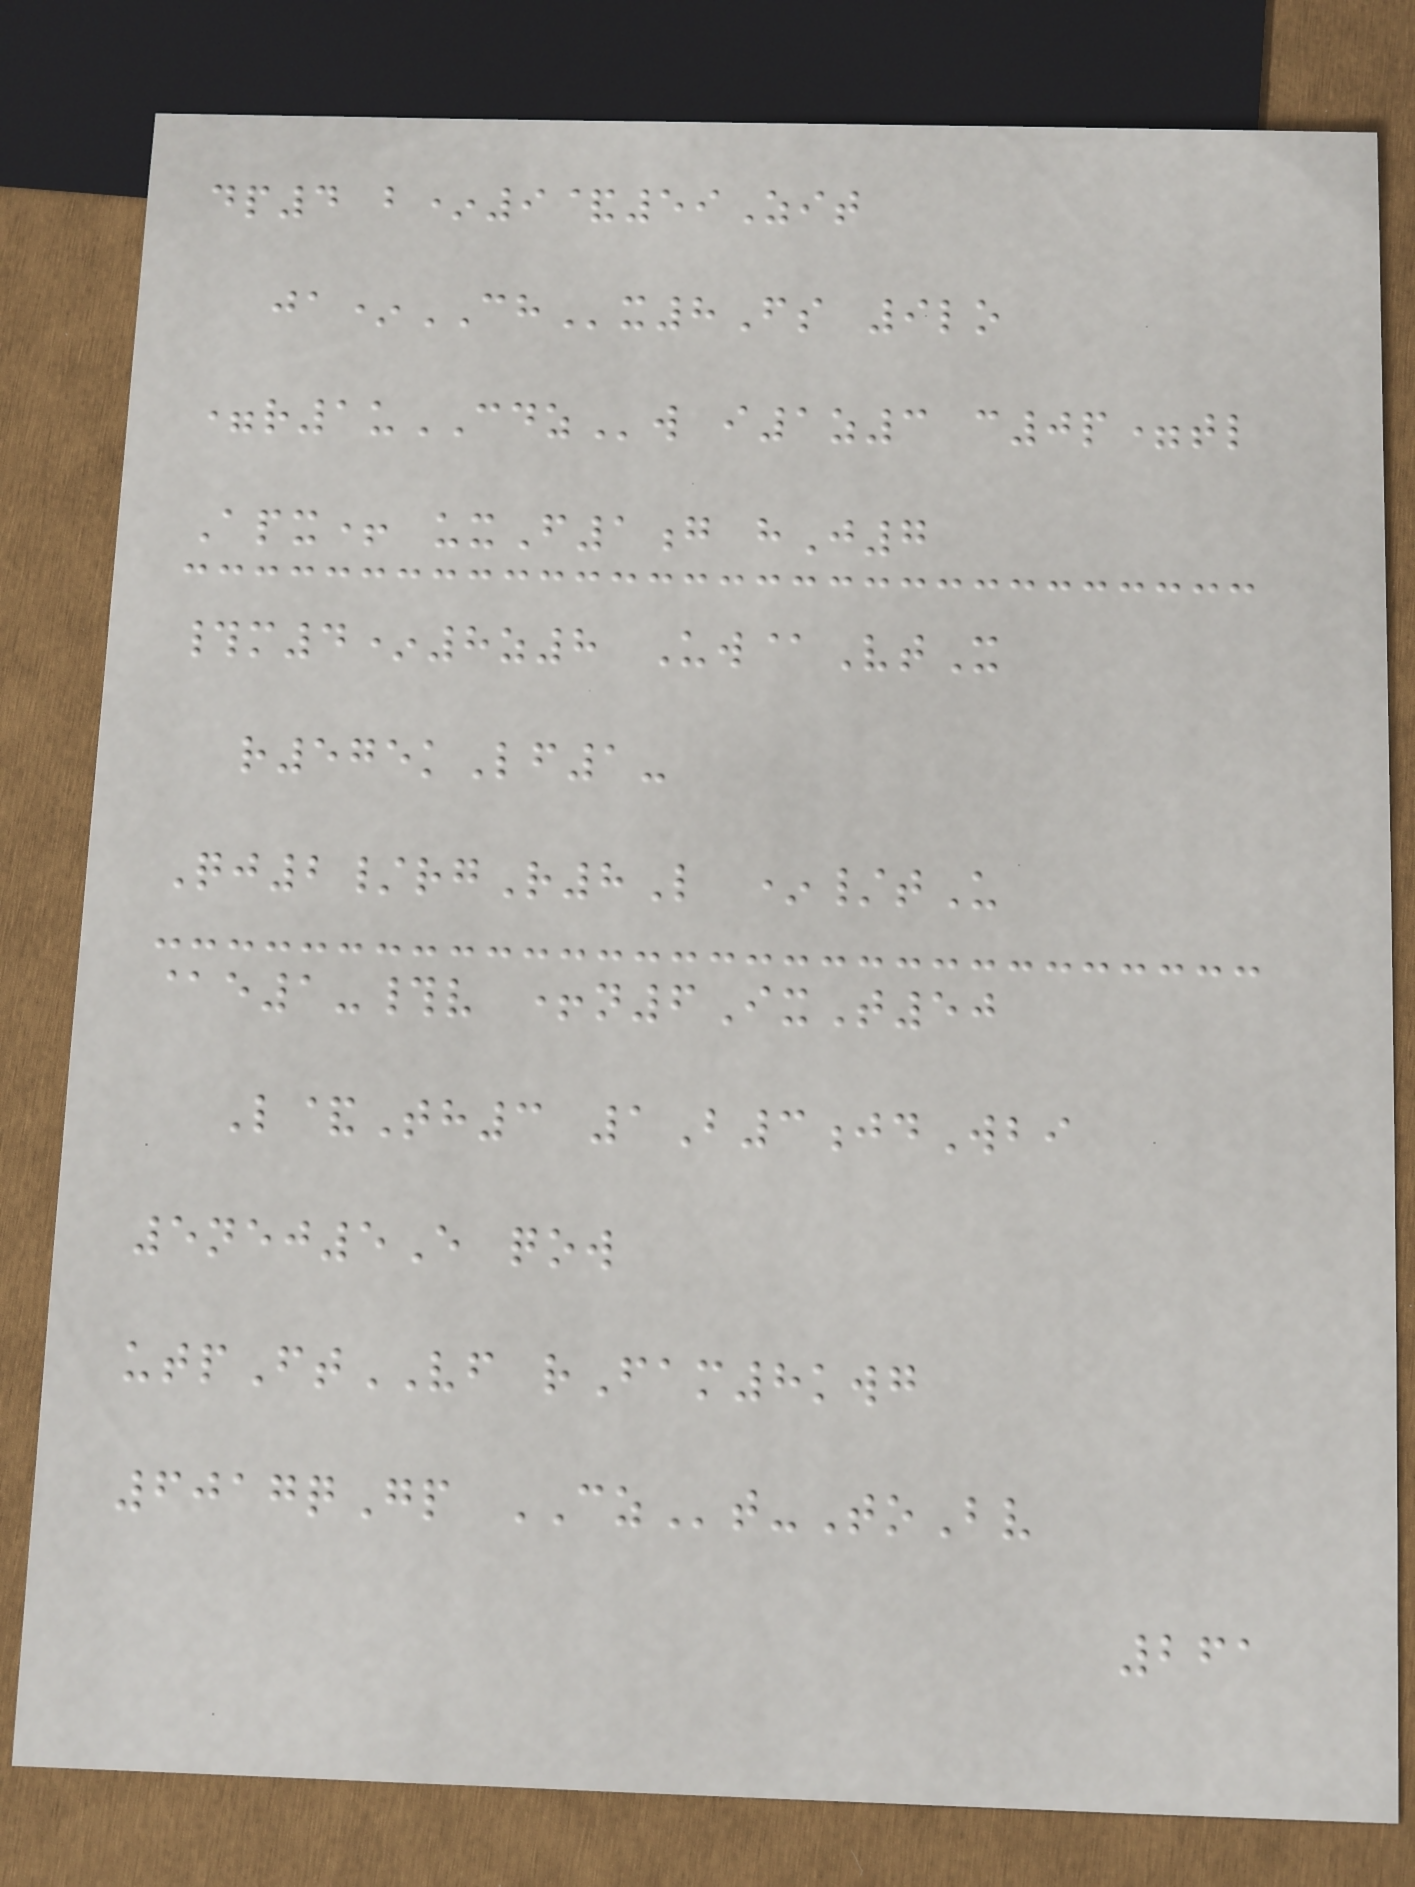dp4 b*9&59Zit
ja*CHx8Fs 9lo
=r1uCDZw i1z3 c0p=tl
Apx+ uxF1g hJ7
#m4*8z8 Uw@VtX
r575kLf1-
Qj2/rgR8L */tU
@e1-#v +n6IxT50
L&Th3 1B3jdWbi
5nej5E qow
utpFtVF rFam8kwg
6017qGp CZt-ToBv
261
